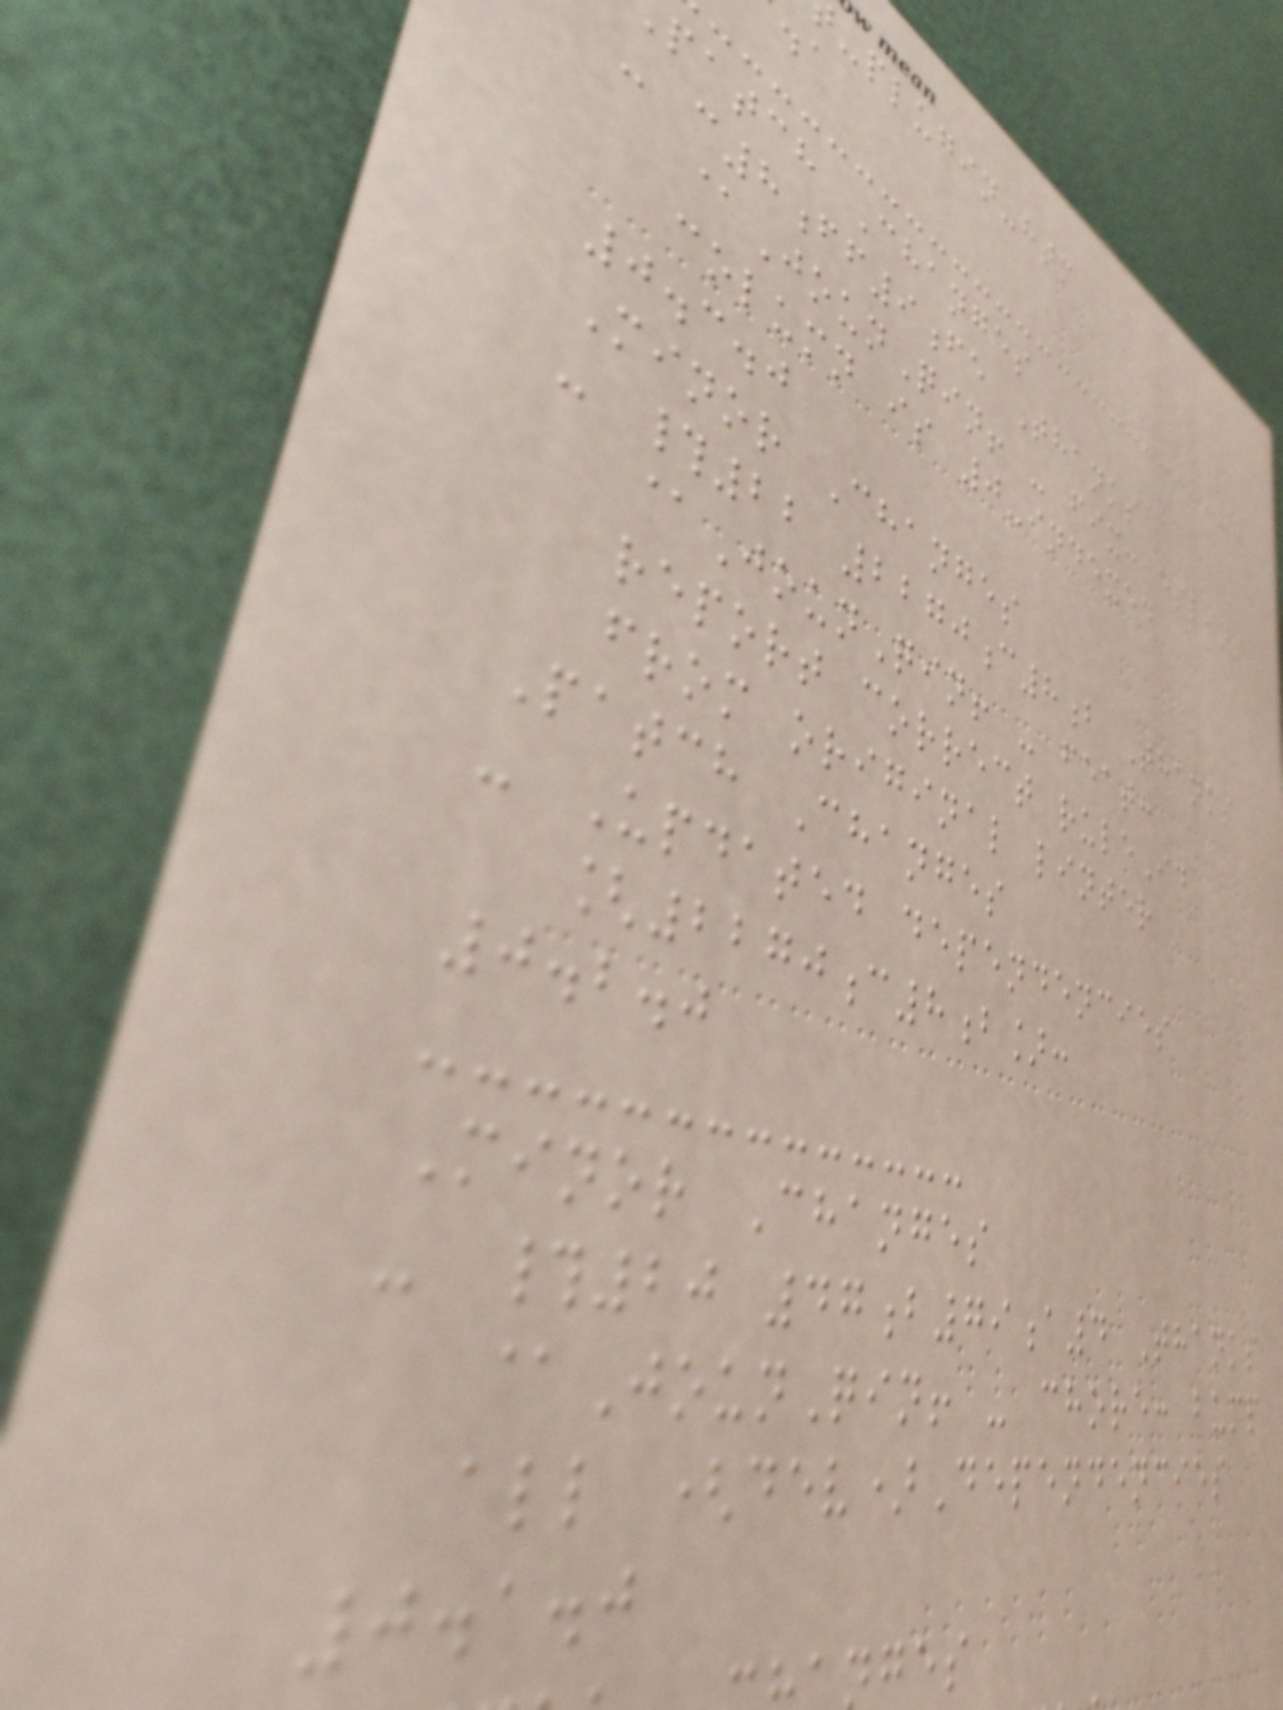-plugin-htm
patch Changes
- c8ff9fe Thanks
@JounQin! - fix: eslint
column is 0-indexed
0.3.0
Minor Changes
- #22 2270c8b Thanks
@JounQin! - feat:
report correct ruleId
from original linter
Patch Changes
- Updated dependencies
[2270c8b]:
0.2.0
Minor Changes
- #20 47b79a4 Thanks
@JounQin! - chore: bump
all (dev)Dependencies
0.1.0
nges
